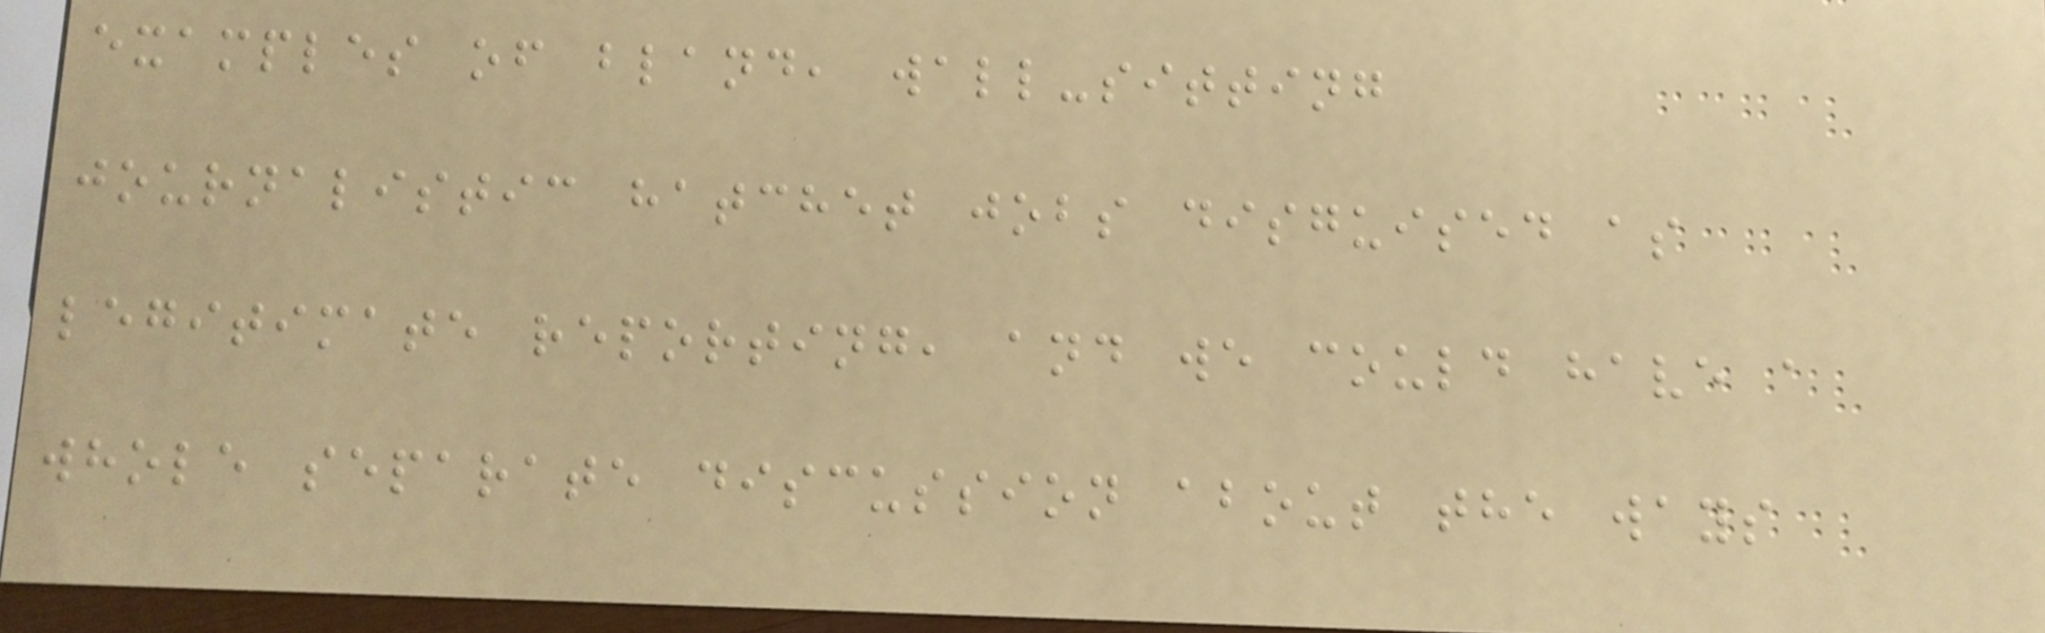examples of bland, wall-sitting
journalistic hatchet jobs disguised as
legitimate reporting, and we could have a
whole separate discussion about the ways
